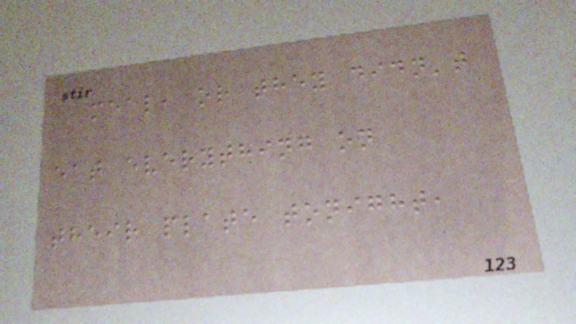meal, or they didn't
eat everything on
their plate tonight,
